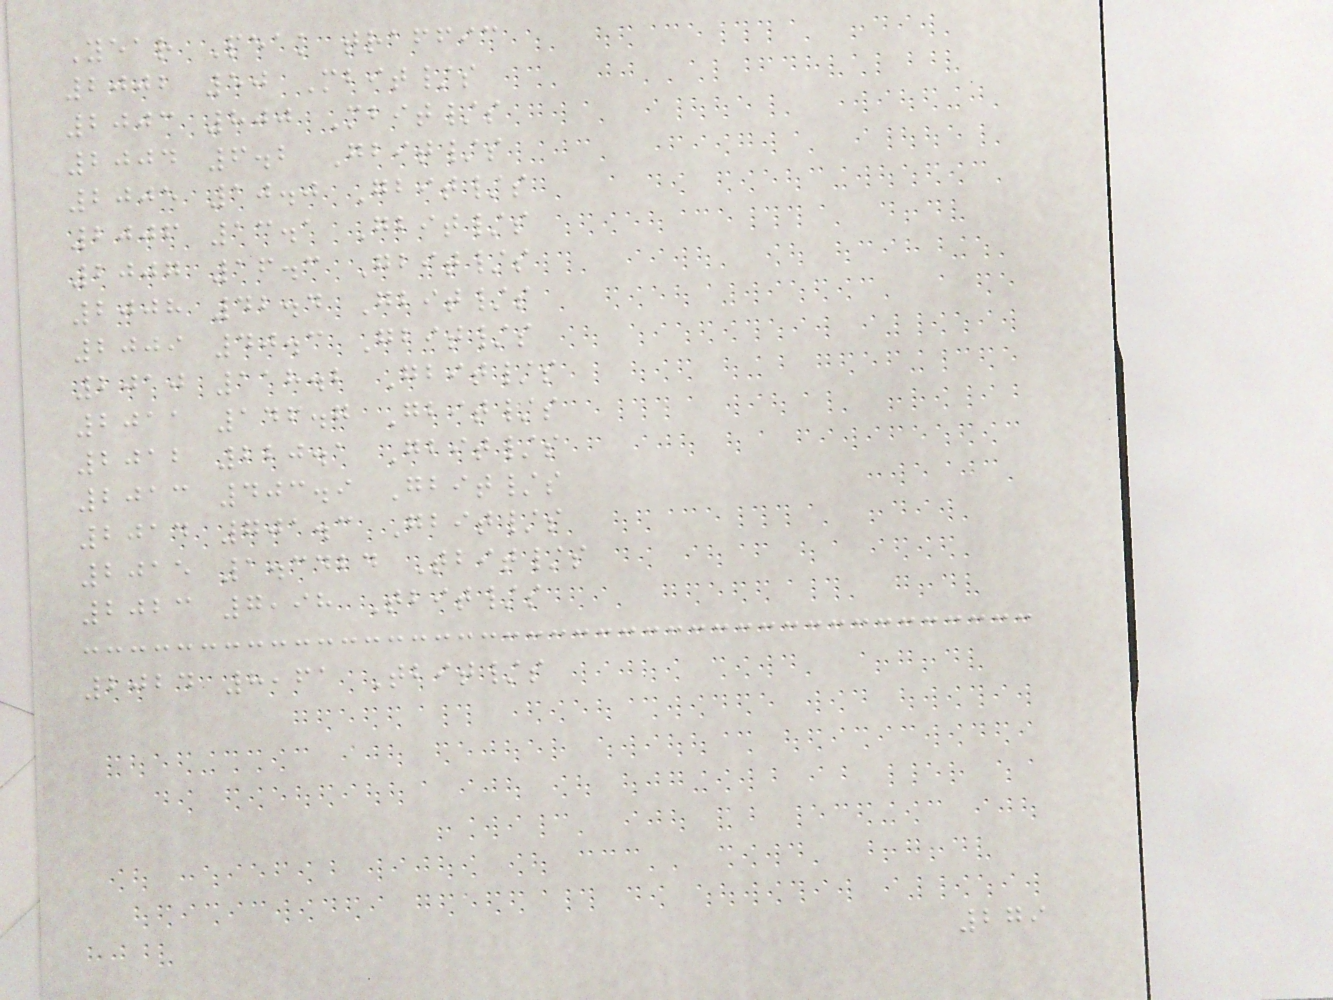Year Peak traffic
2002 50 Mbit/s
2003 800 Mbit/s
2004 6.2 Gbit/s
2005 10.0 Gbit/s
2006 13.1 Gbit/s
2007 16.3 Gbit/s
2008 42.4 Gbit/s
2009 40.3 Gbit/s
2010 118.2 Gbit/s
2011 146.7 Gbit/s
2012 220.1 Gbit/s
2013 403.9 Gbit/s
2014 701.3 Gbit/s
2015 1.3424 Tbit/s
2023 7,98 Tbit/s
2024 8,61 Tbit/s
279
